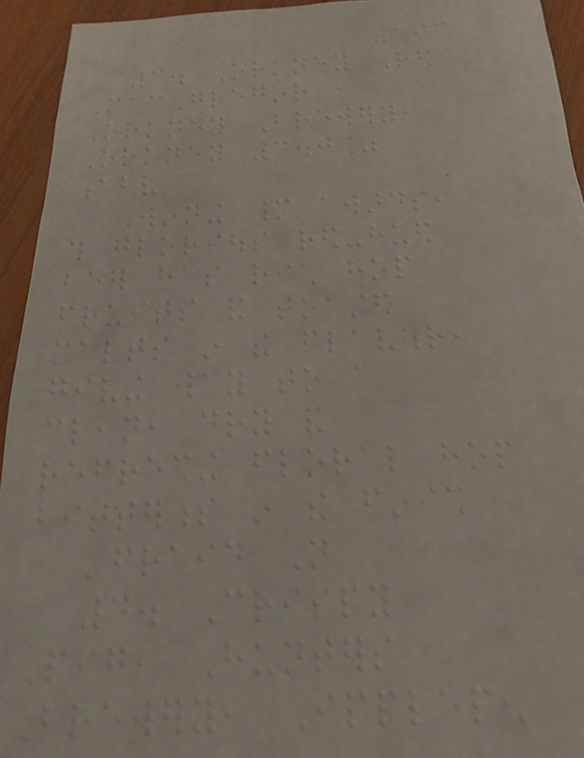193
3. Orkney Red
MacGregor ,
Orkney Brewery,
Orkney 4.0%
abv
Winning many awards,
this glorious red-hued
beer has rich hop
fruits and toasted
malts in the flavour,
giving way to a
clean, dry and
refreshing floral hop
bitterness in the finish
'fraid Not
4. Crispy
Pig, Hunters
Brewery, Ipplepen
